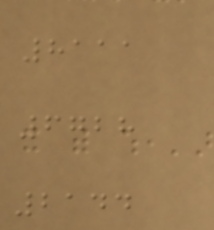8111
6728
2144
